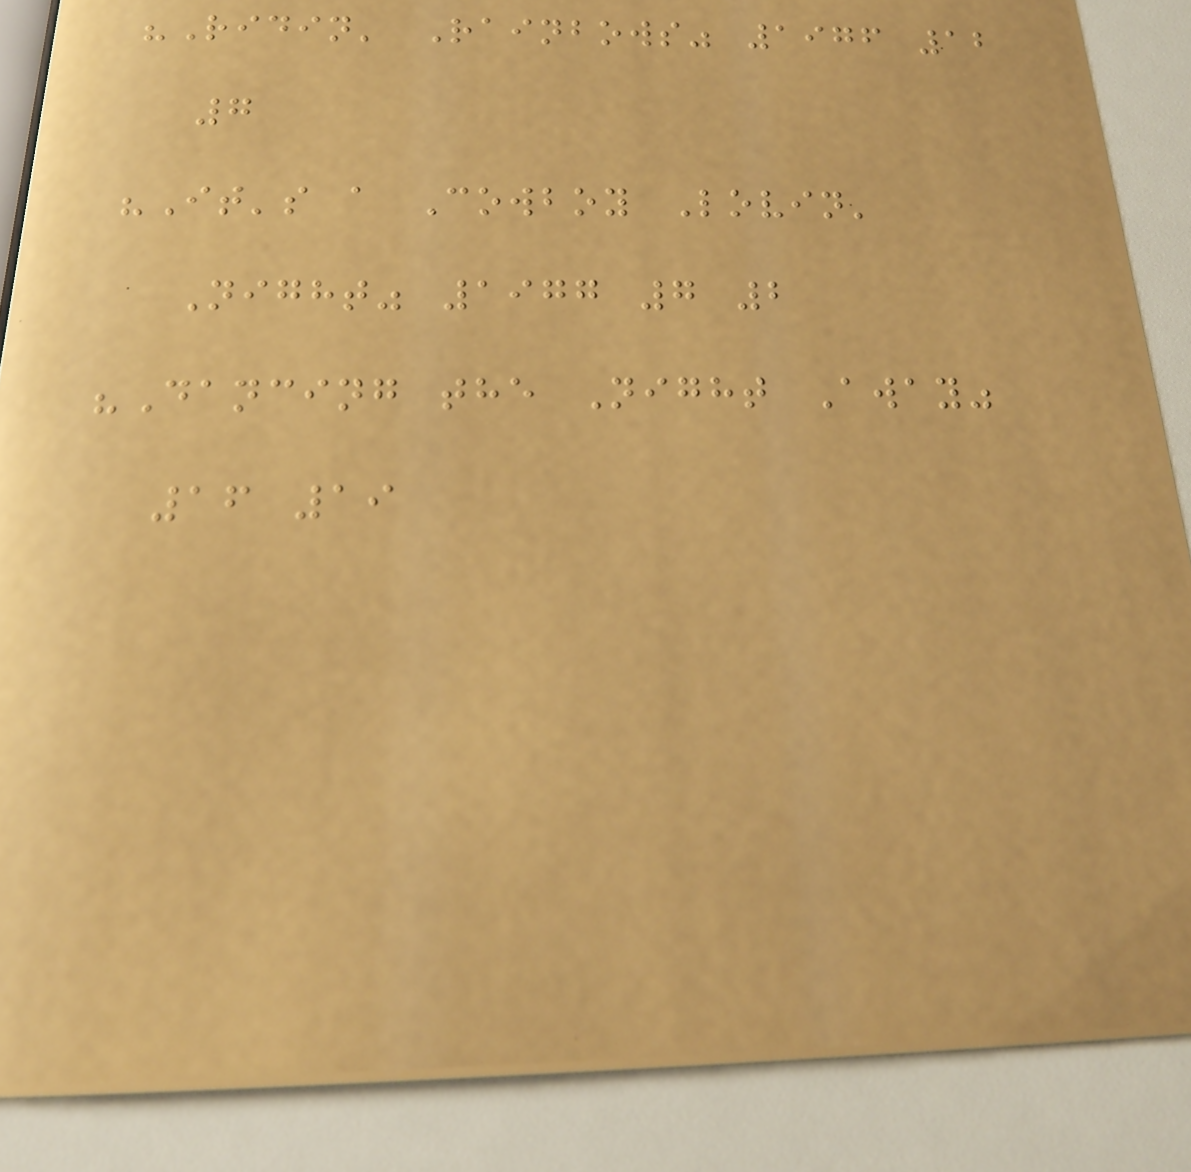"Ridin' Rainbows" 1976 12
7
"It's a Cowboy Lovin'
Night" 1977 7 2
"Dancing the Night Away"
16 19
